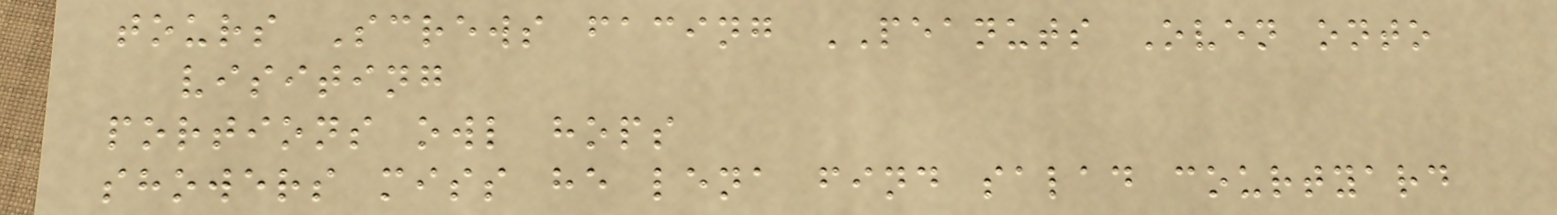tours Screws facing PEANUTS Oven onto
visiting
portions owl hops
showers miss he lena find salad courtyard
